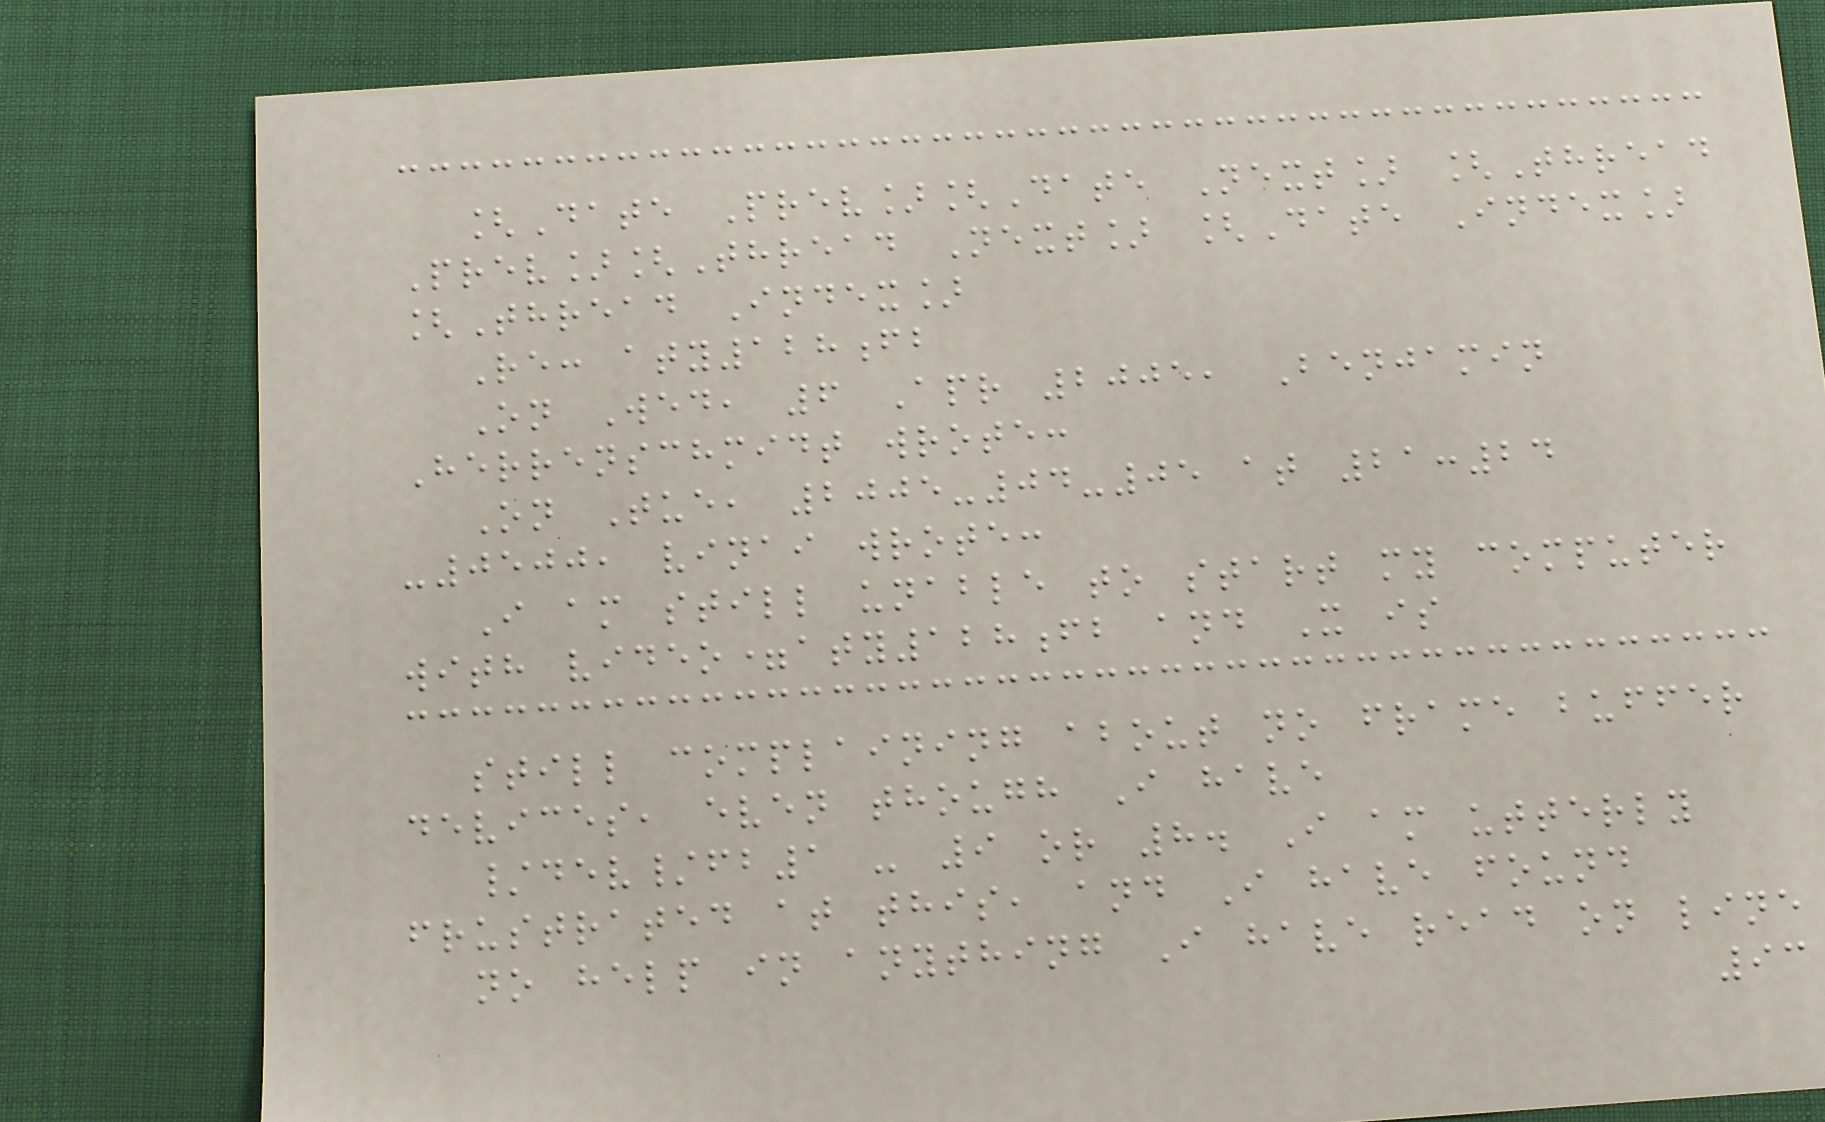[Date Prev][Date Next] [Thread
Prev][Thread Next] [Date Index]
[Thread Index]
Re: aty128fb
On Wed, 6 Apr 2005, Benjamin
Herrenschmidt wrote:
On Tue, 2005-04-05 at 21:24
-0500, vinai wrote:
I am still unable to start my computer
with video=aty128fb and X is
still complaining about no frame buffer
devices, even though I have
/dev/fb1 - 9 or 8. I am utterly
frustrated at this, and I have found
no help in anything I have read on line
93
